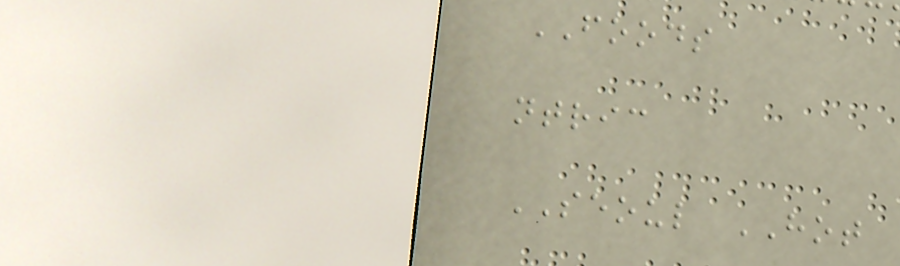FOODS
ntric
SEOUL HOT
